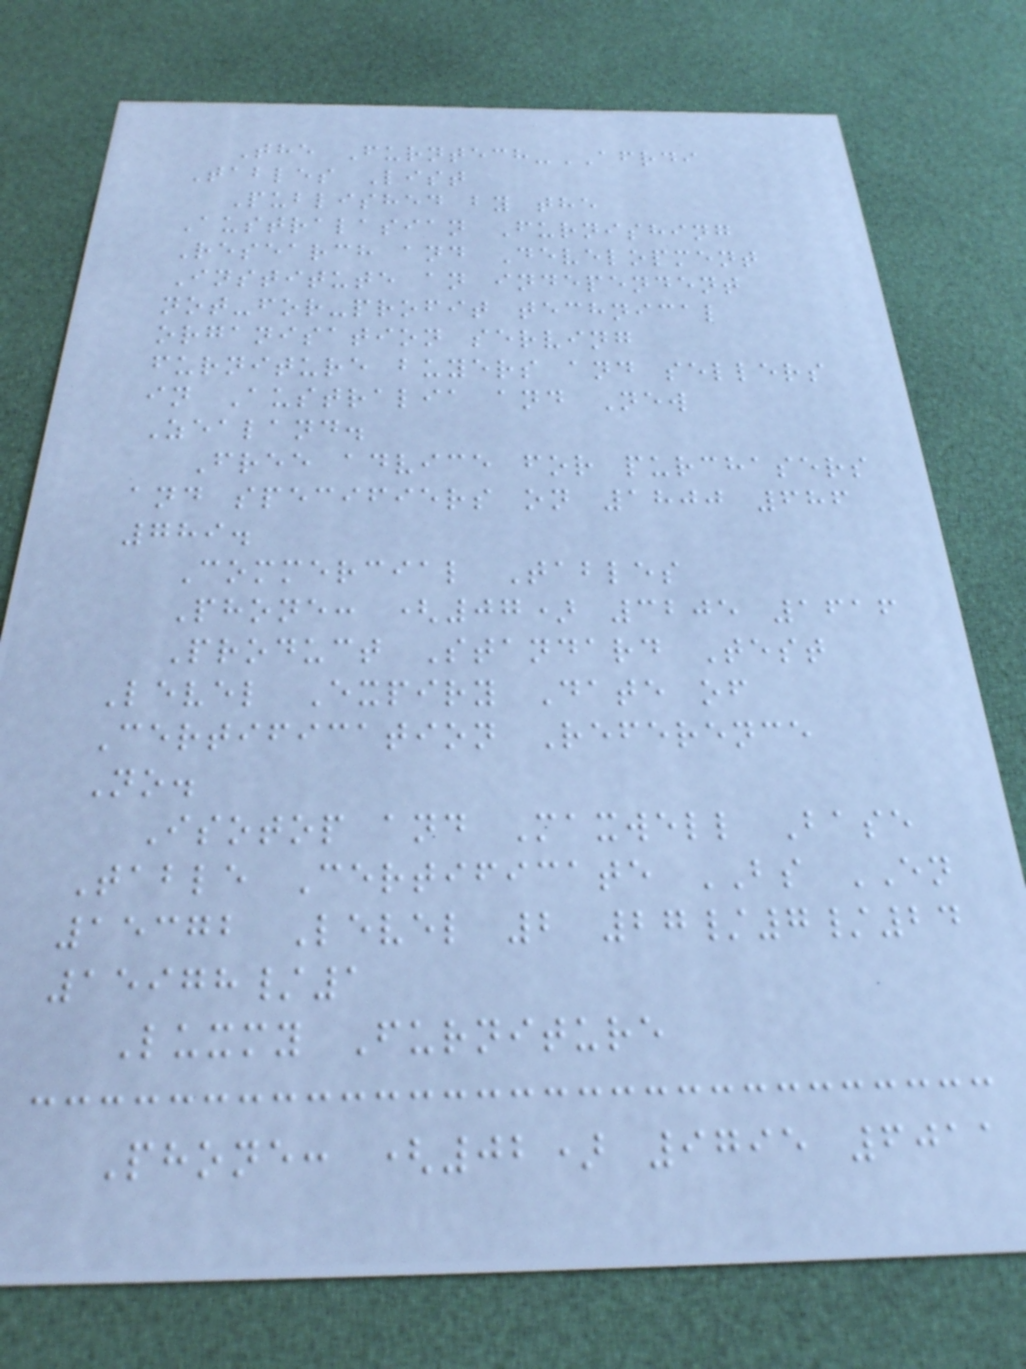The Furntech-AFRDI
Tables List
Published by the
Australasian Furnishing
Research and Development
Institute an independent
not-for-profit technical
organisation serving
furniture buyers and sellers
in Australia and New
Zealand.
Free advice for purchasers
and specifiers on 1800 686
789.
Commercial Tables
Phone: (07) 3205 1616
Product Standard Test
Level Expiry Date of
Certification Reference
No.
Isotop and Maxwell Base
Table Certificate BS EN
15372 Level 2 27/7/24
15978/1
Luxmy Furniture
Phone: (02) 9795 6011
